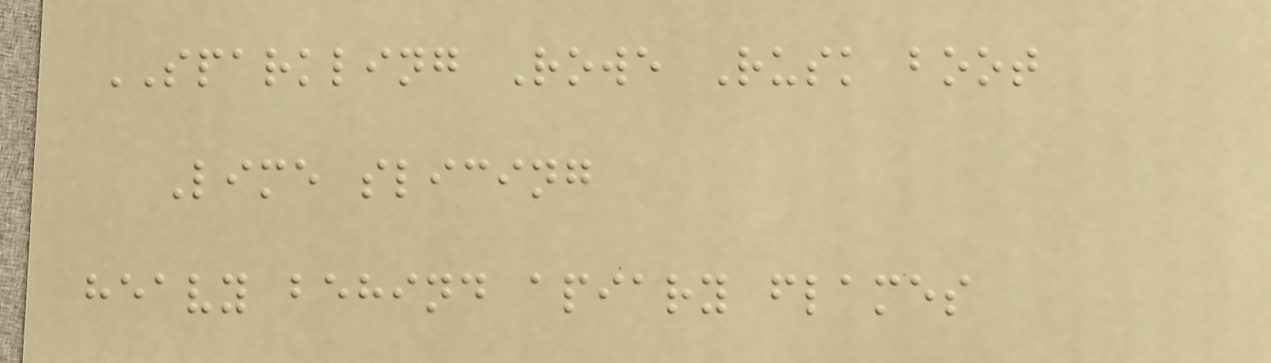SPARKLING Rowe Rusk boot
Lime slicing
heavy behind apiary flames
